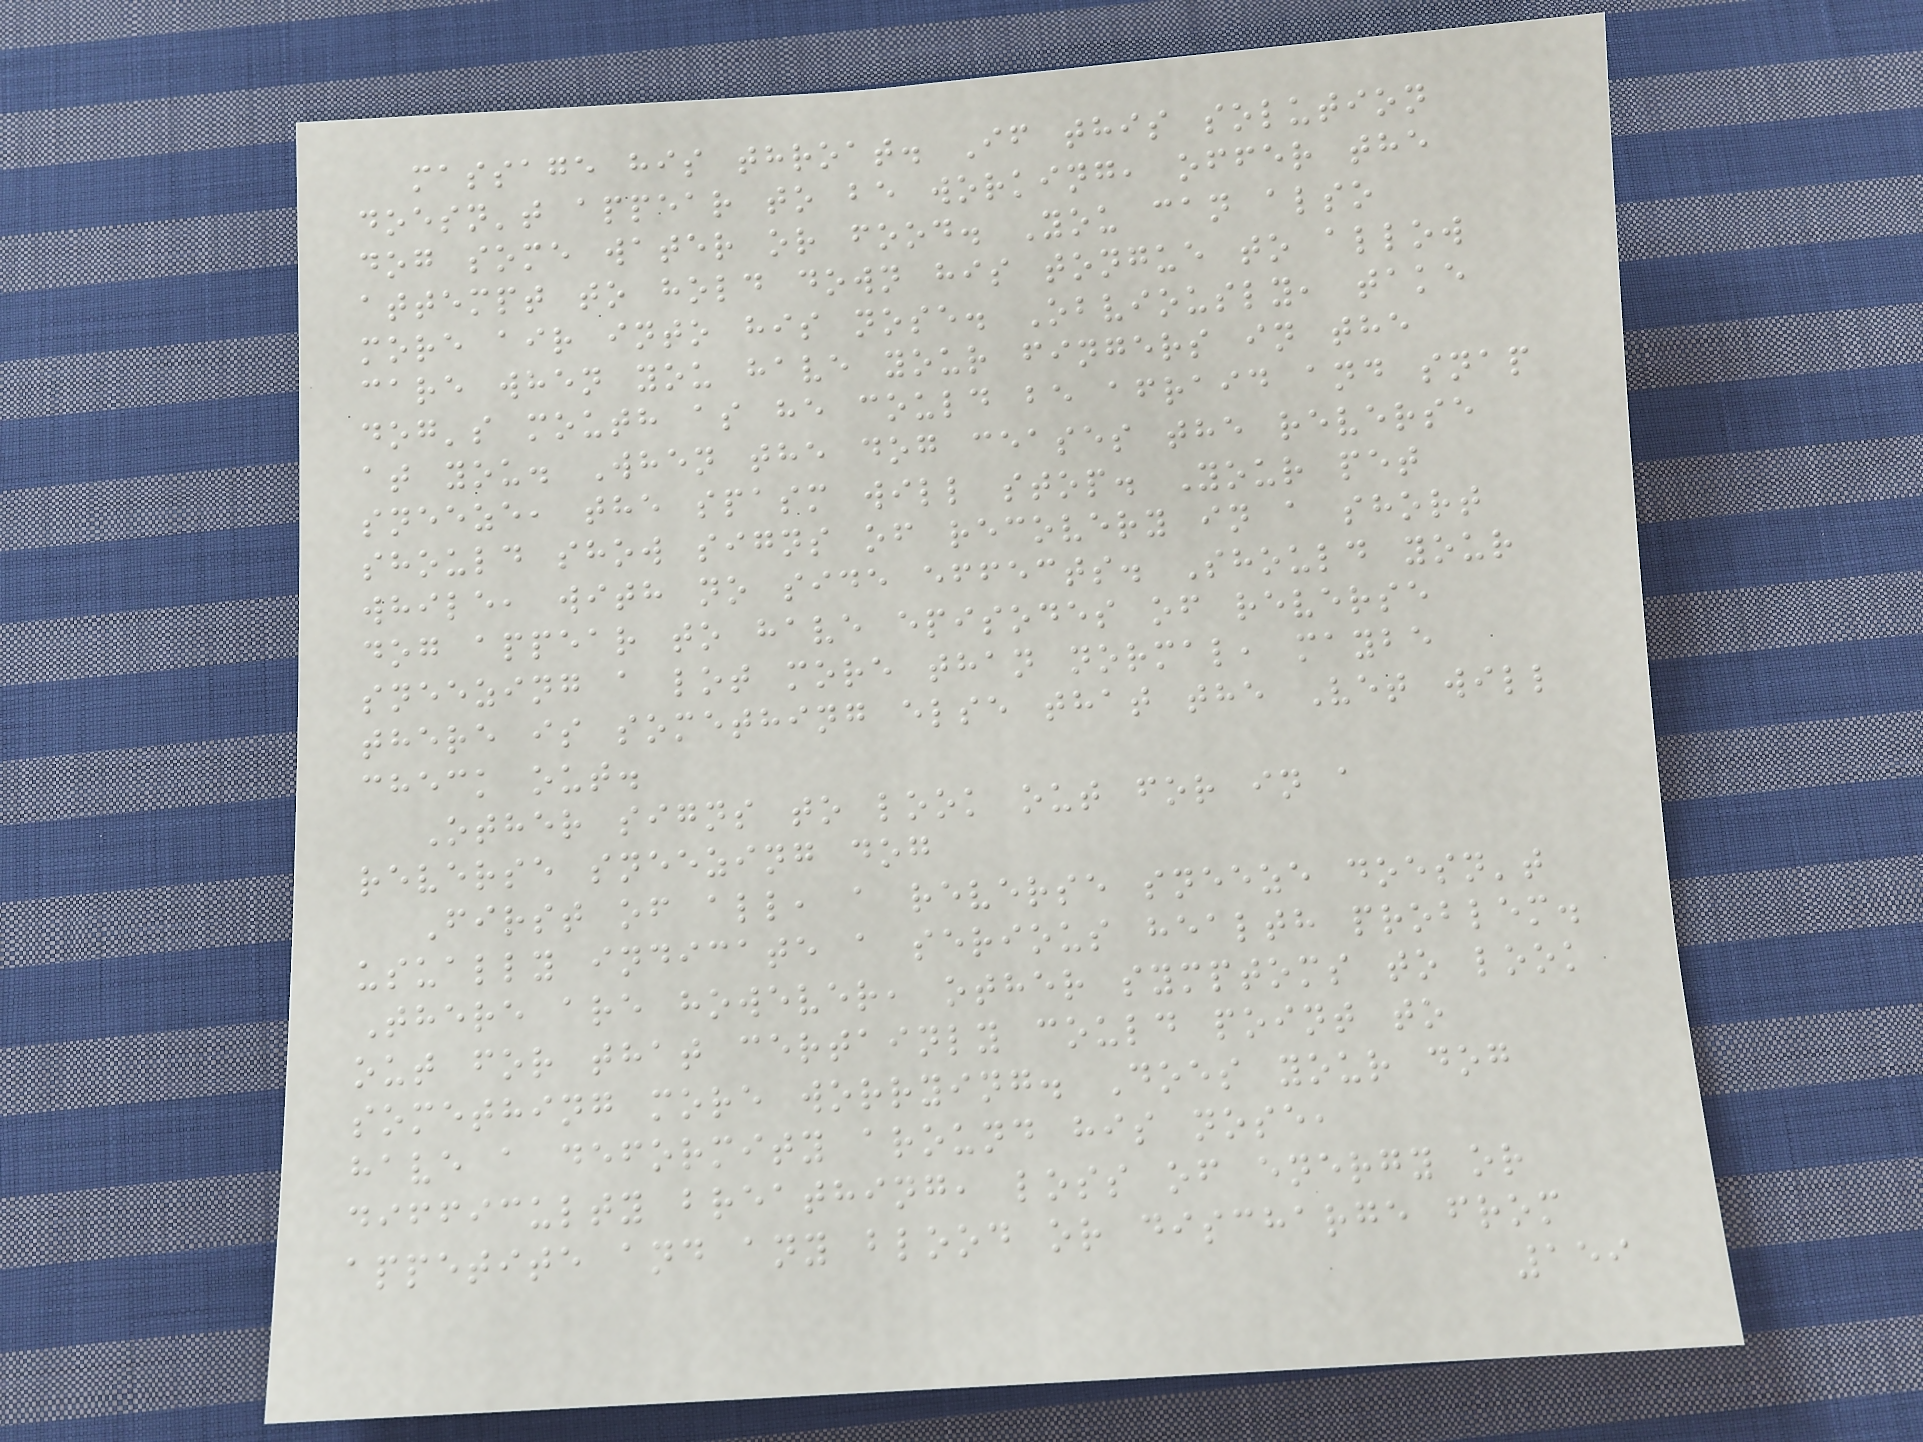massage his throat. If this solution
doesn't appear to be working, offer the
dog some water or food. You can also
attempt to hold down his tongue to allow
more air into his nose. Obviously, take
care when you have your fingers in the
dog's mouth as he could be afraid and snap
at you. When the dog ceases the reverse
sneeze, the spasm will stop. Your pet
should show signs of recovery in a short
while, with no side effects. Should your
dog appear to have episodes of reverse
sneezing a lot more than normal, maybe
there is something else that the Vet will
check out.
Other signs to look out for in a
reverse sneezing dog
First of all, a reverse sneeze doesn't
usually indicate a serious health problem.
There are however, other symptoms to look
out for that certainly could point to
something more worrying. Does your dog
have a deformity around his nose,
difficulty breathing, loss of energy or
appetite and any blood or discharge from
159
